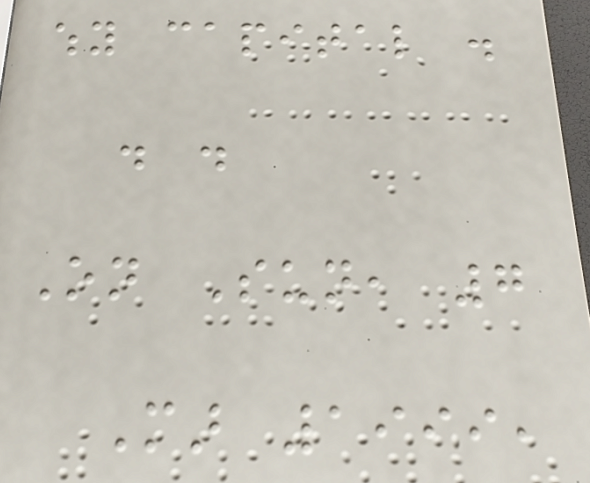why capital .
. .
On Sun, 7
Mar 1999,
